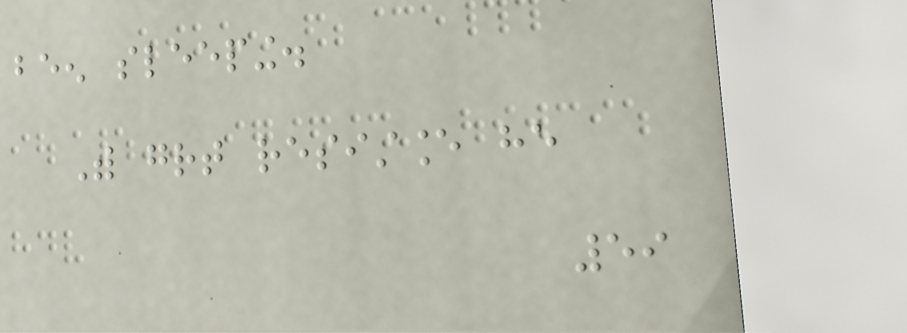been sleeping.
With great resistance he
59
